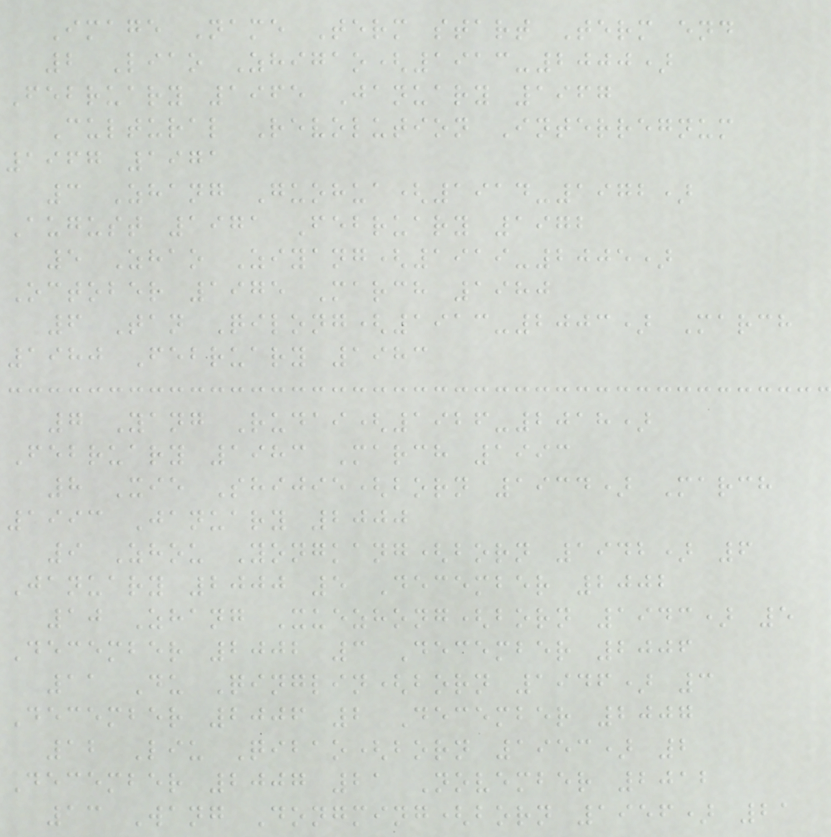Image Name Term start Term end
2 Liao Zhigao(1913-2000)
February 1965 January 1967
Cultural Revolution Interregnum
1967 1971
3 Zhang Guohua(1914-1972)
August 1971 February 1972
5 Zhao Ziyang(1919-2005)
October 1975 March 1980
6 Tan Qilong(1913-2003) March
1980 February 1983
7 Yang Rudai(1926-2018)
February 1983 March 1993
8 Xie Shijie(born 1934) March
1993 January 2000
9 Zhou Yongkang(born 1942) 6
January 2000 5 December 2002
10 Zhang Xuezhong(born 1943) 5
December 2002 3 December 2006
11 Du Qinglin(born 1946) 3
December 2006 2 December 2007
12 Liu Qibao(born 1953) 2
December 2007 21 November 2012
13 Wang Dongming(born 1956) 21
